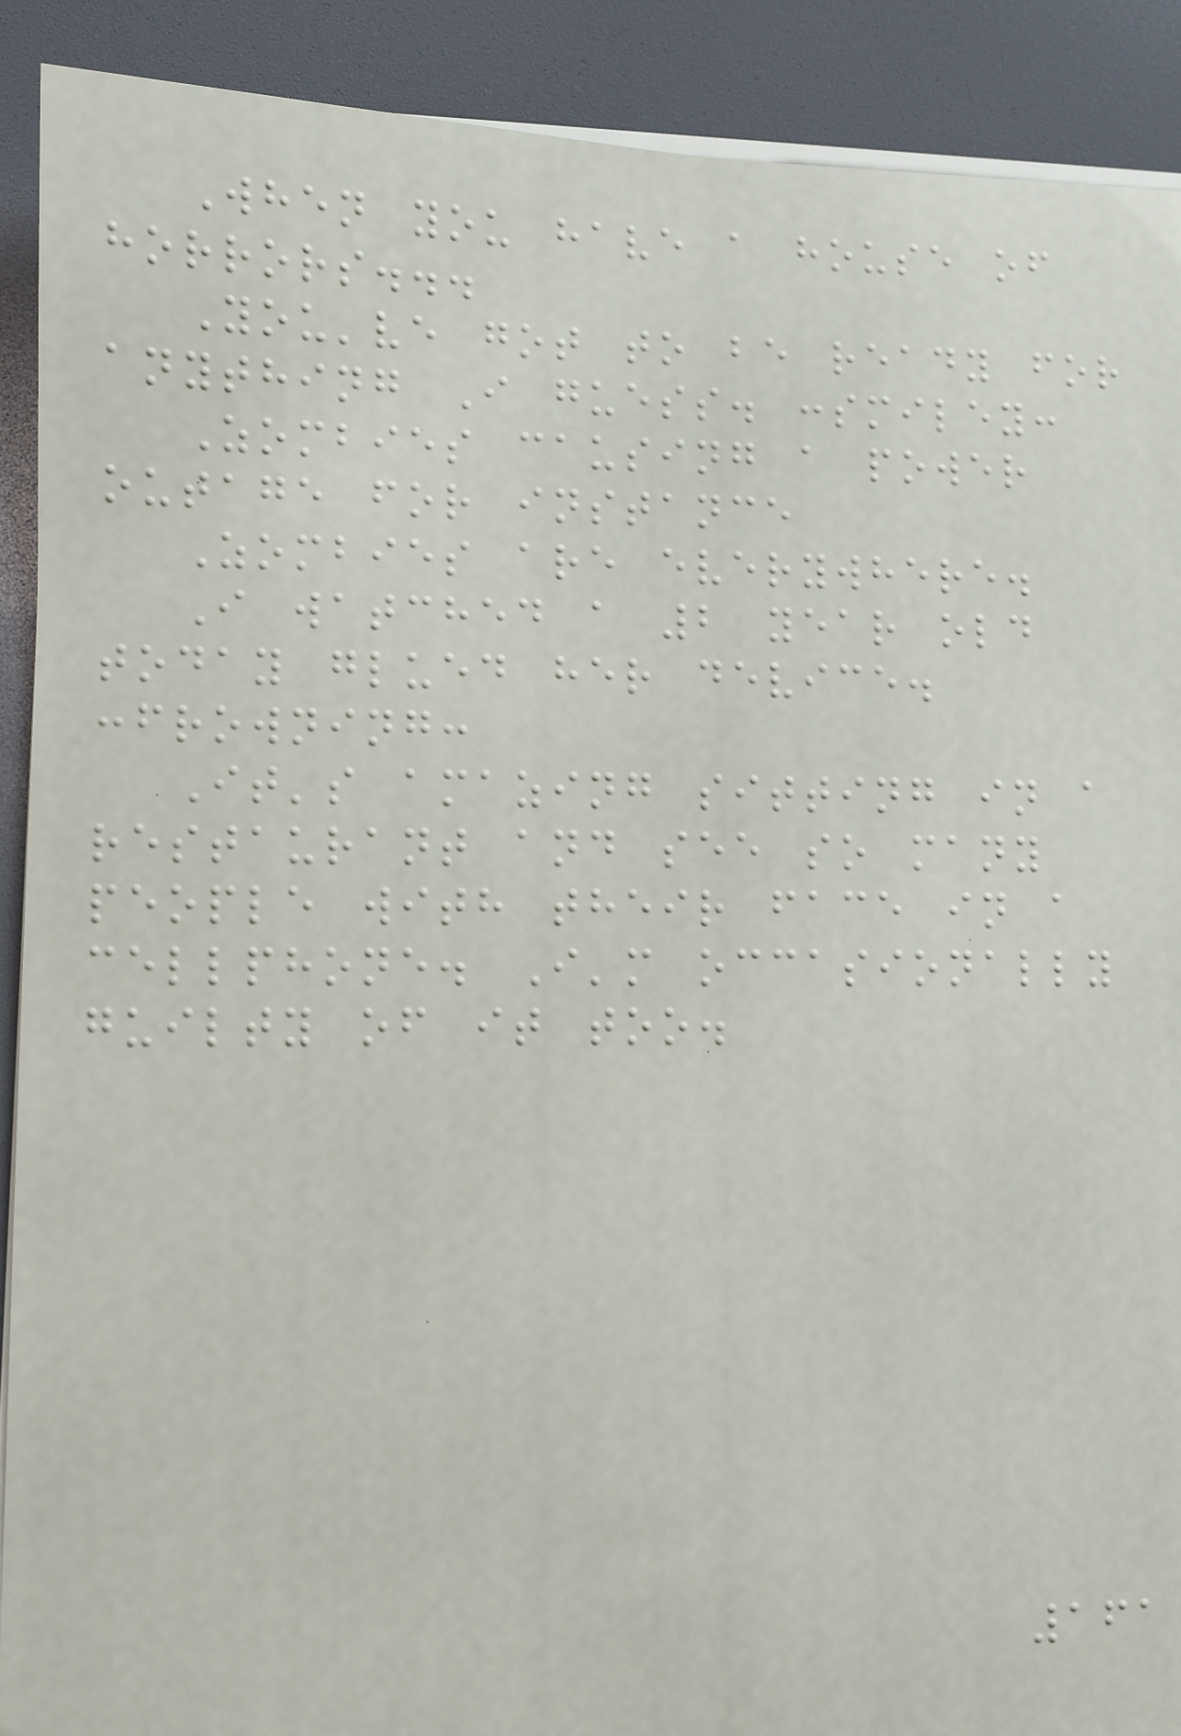When you have a house of
horrors...
You've got to be ready for
anything I guess. :smiley:
Zombies causing a power
outage for instance
Zombies are everywhere.
I watched a 2 year old
today glued her device.
:frowning:
It's amazing sitting in a
restaurant and see so many
people with their face in a
cellphone. I'm occasionally
guilty of it too.
161
